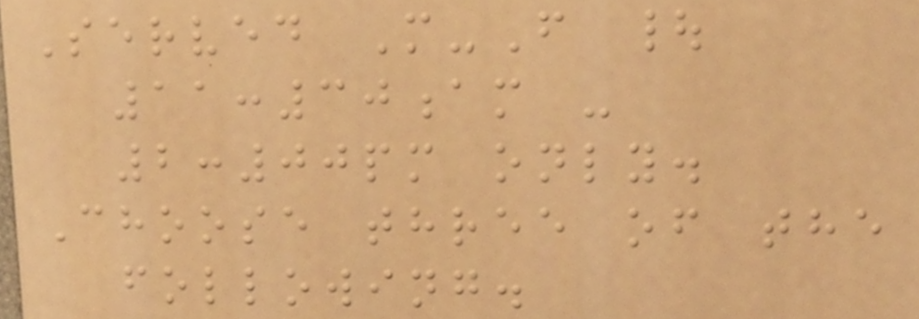Served M-F |
11:30am -
2:00pm only.
Choose three of the
following.
